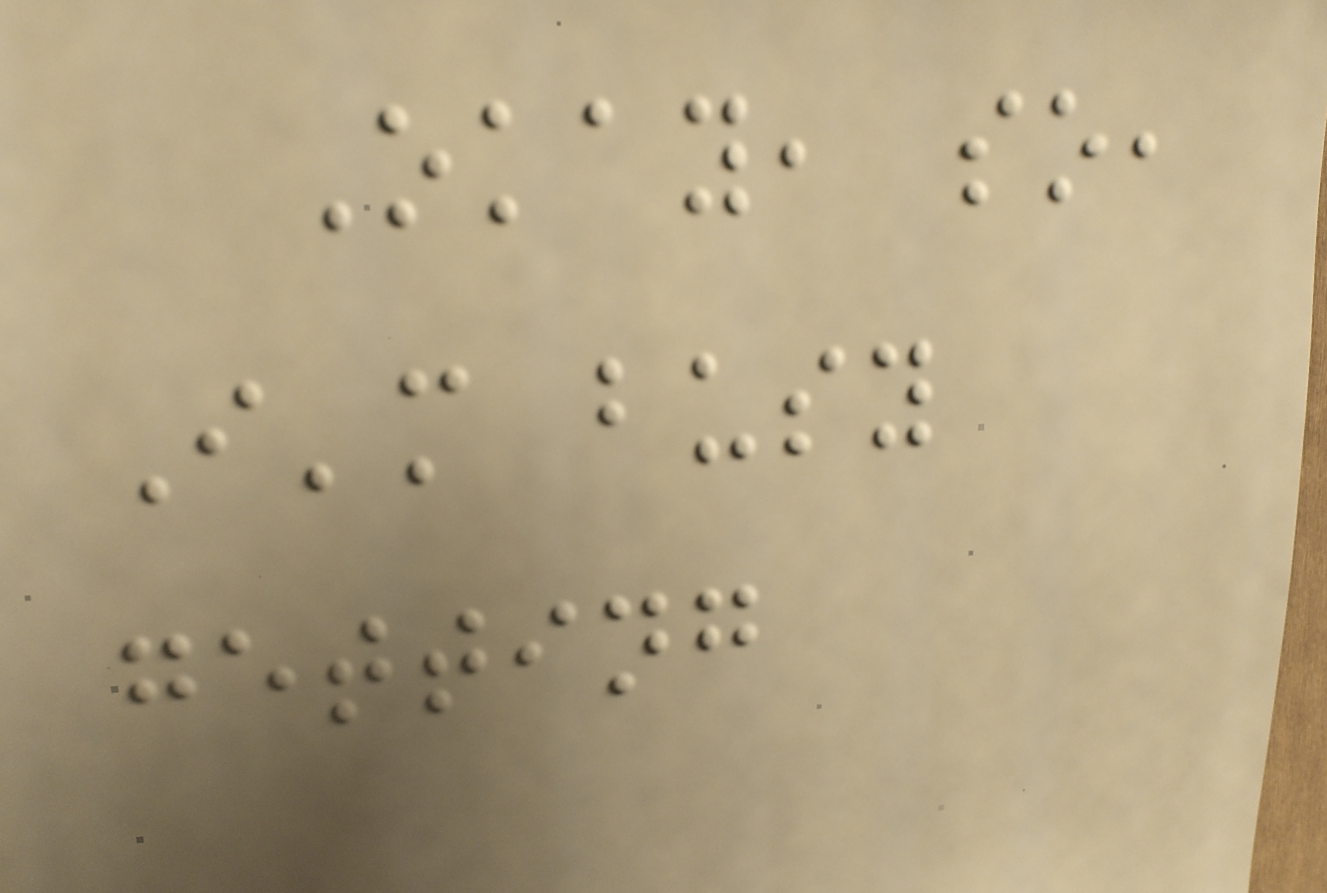Okay, so,
I'm busy
getting
